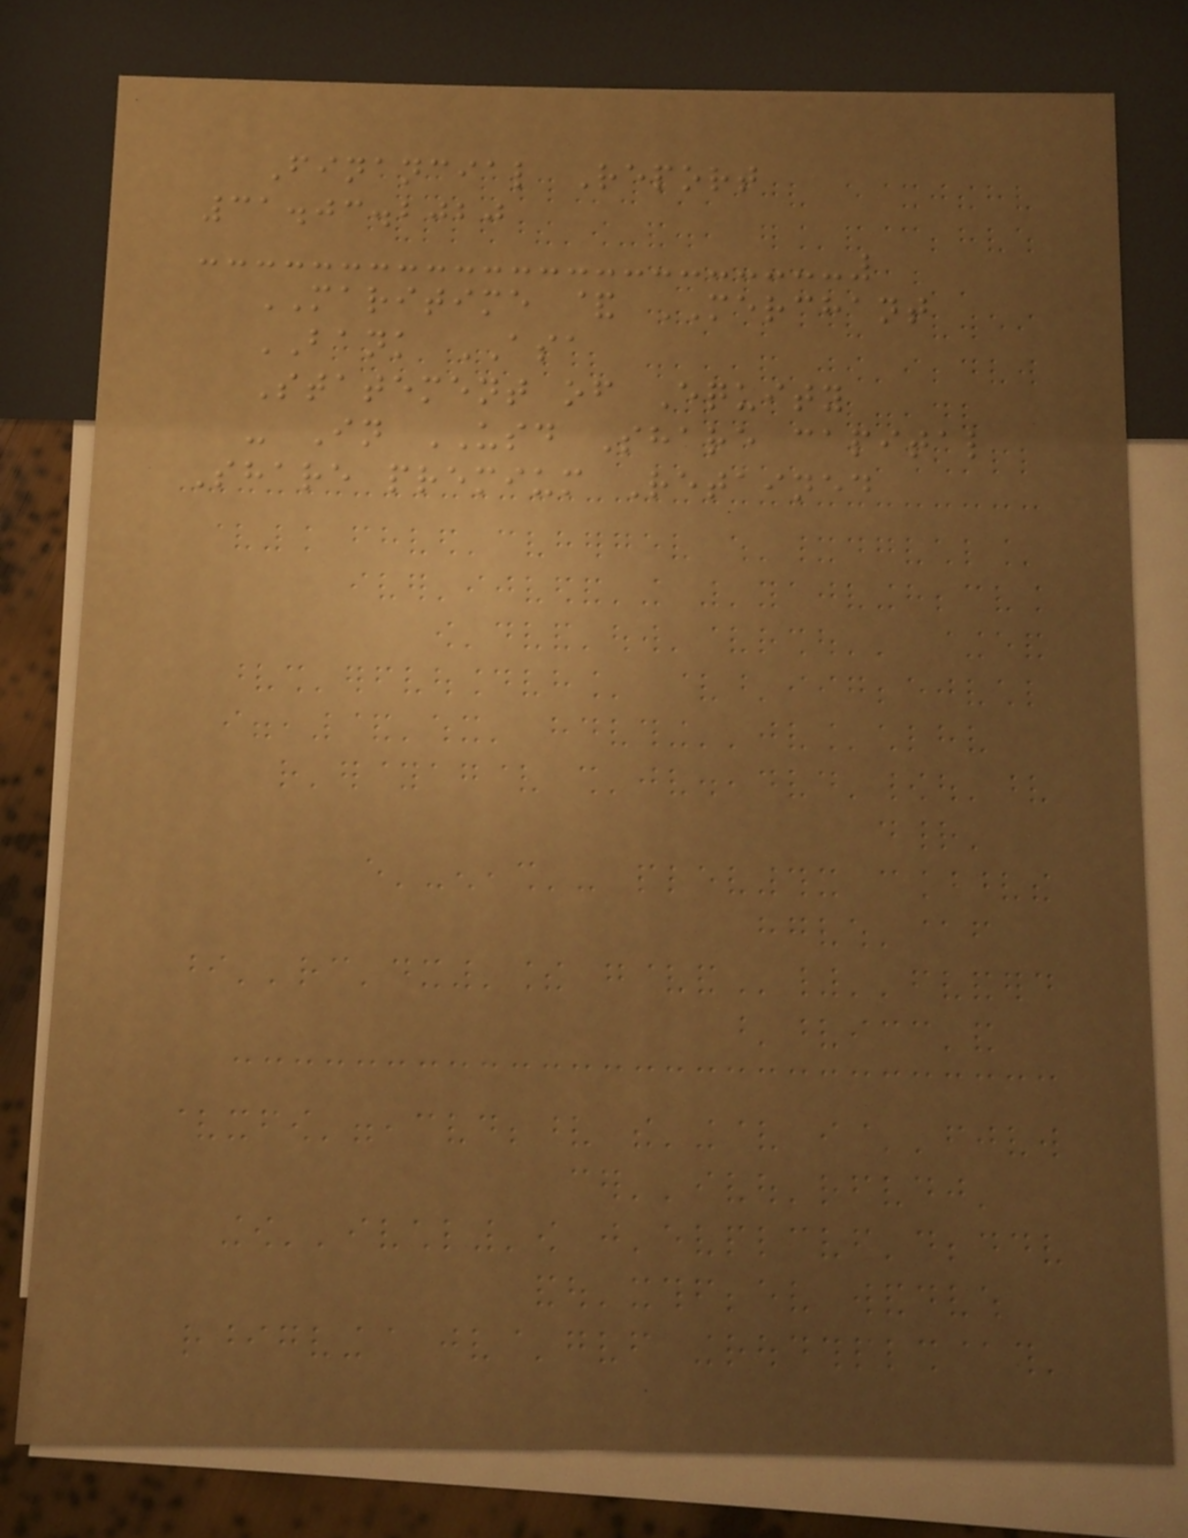Financial Report
31.03.2020
MARITIME & MERCHANT
BANK ASA
Statement of Equity
- In USD Share capital
Share premium Retained
